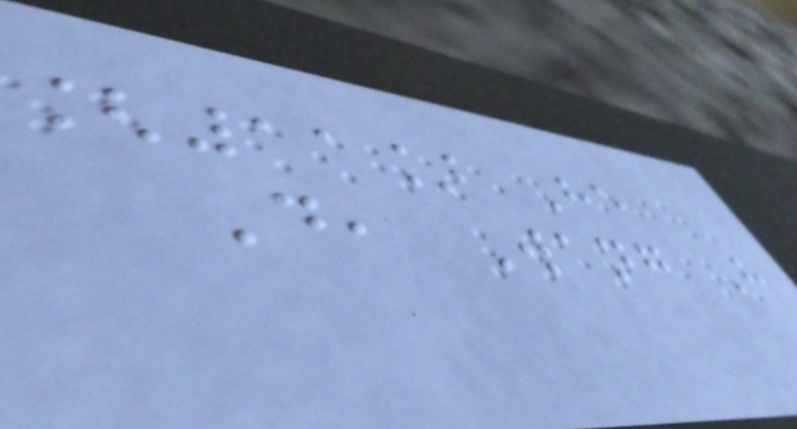[11] He
D, Wang H
